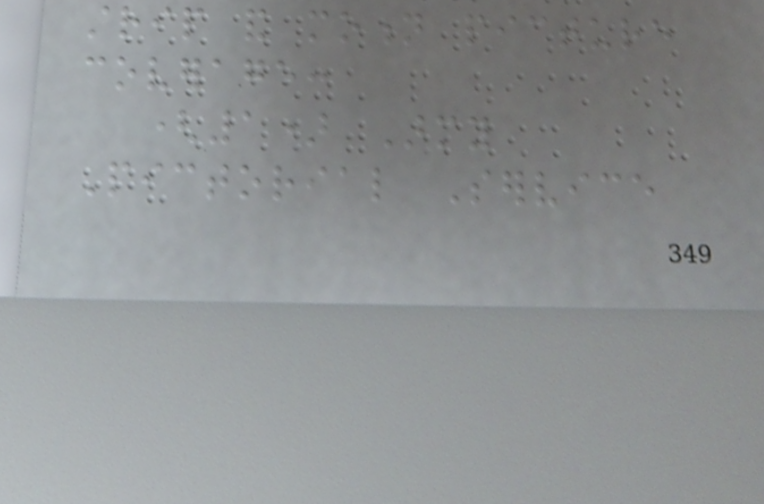strip and motion picture
coverage:
(1) Army
Pictorial Service
